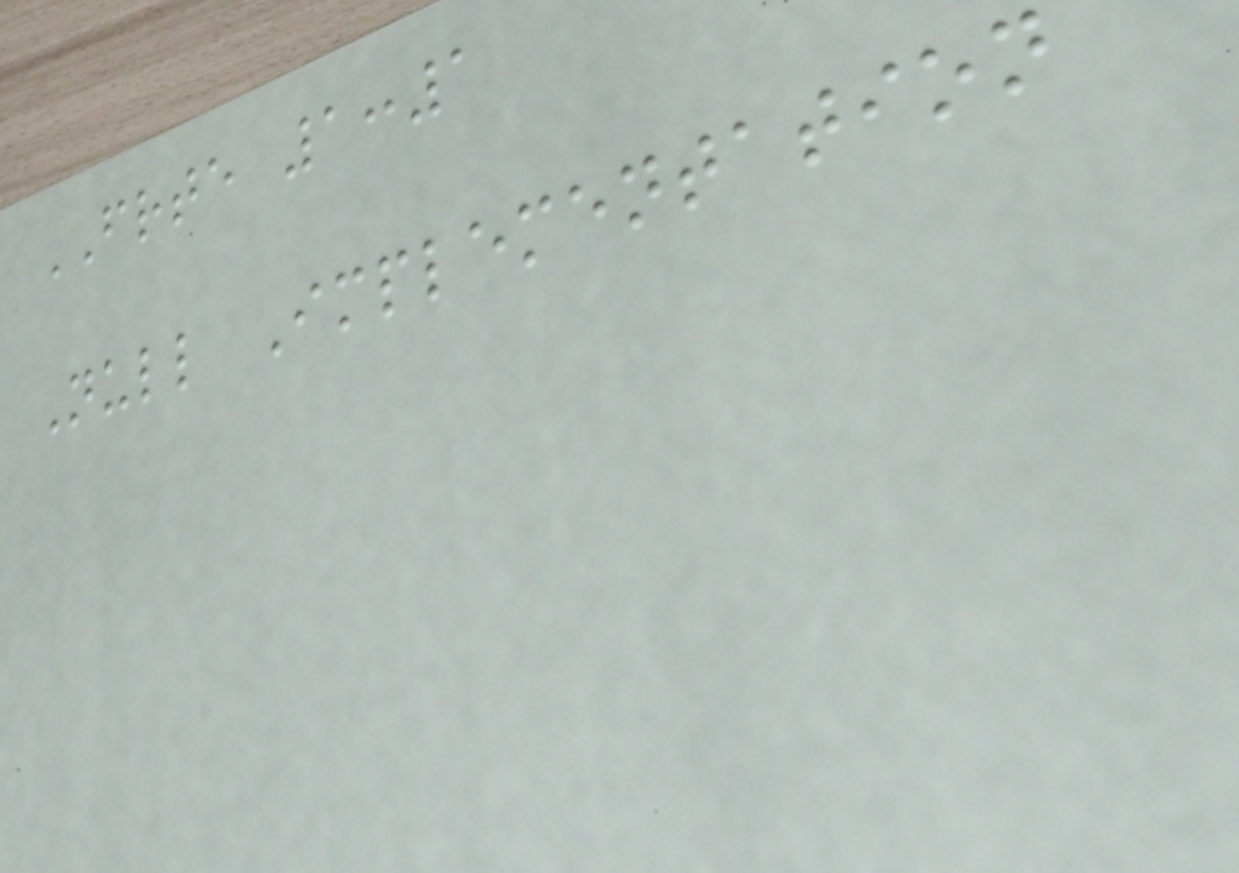FRTE 1:1
Null Implementation
